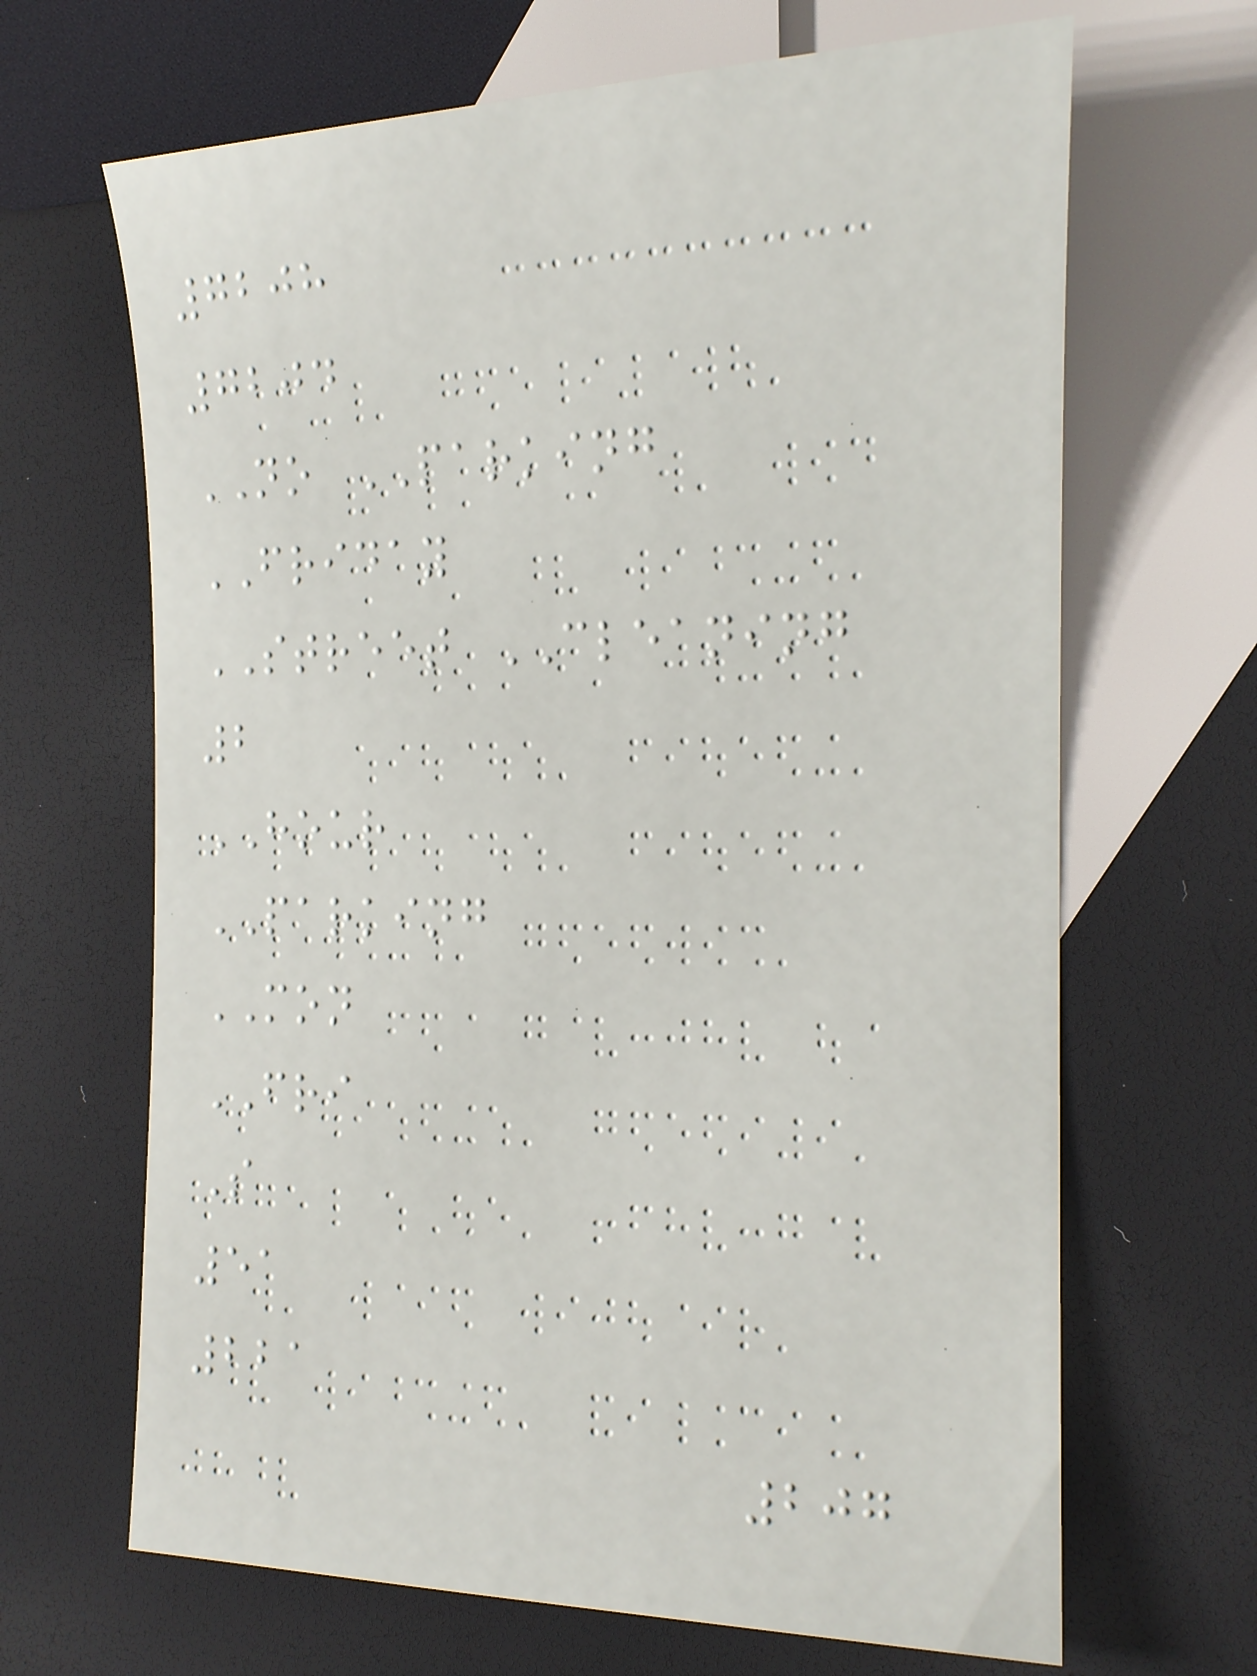7208
7204
NO PARKING
FRIDAY
STREET CLEANING
2
HOUR
PARKING
MON
FRI
S
51
221
207
